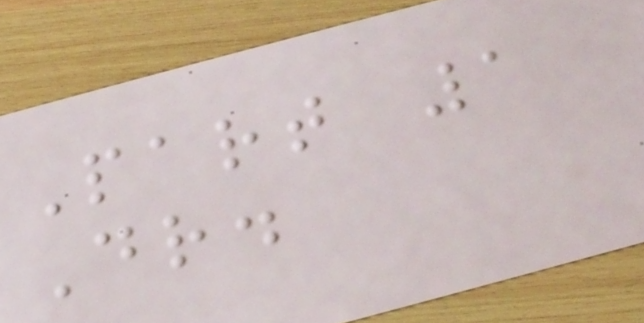Part 1
Dr.
